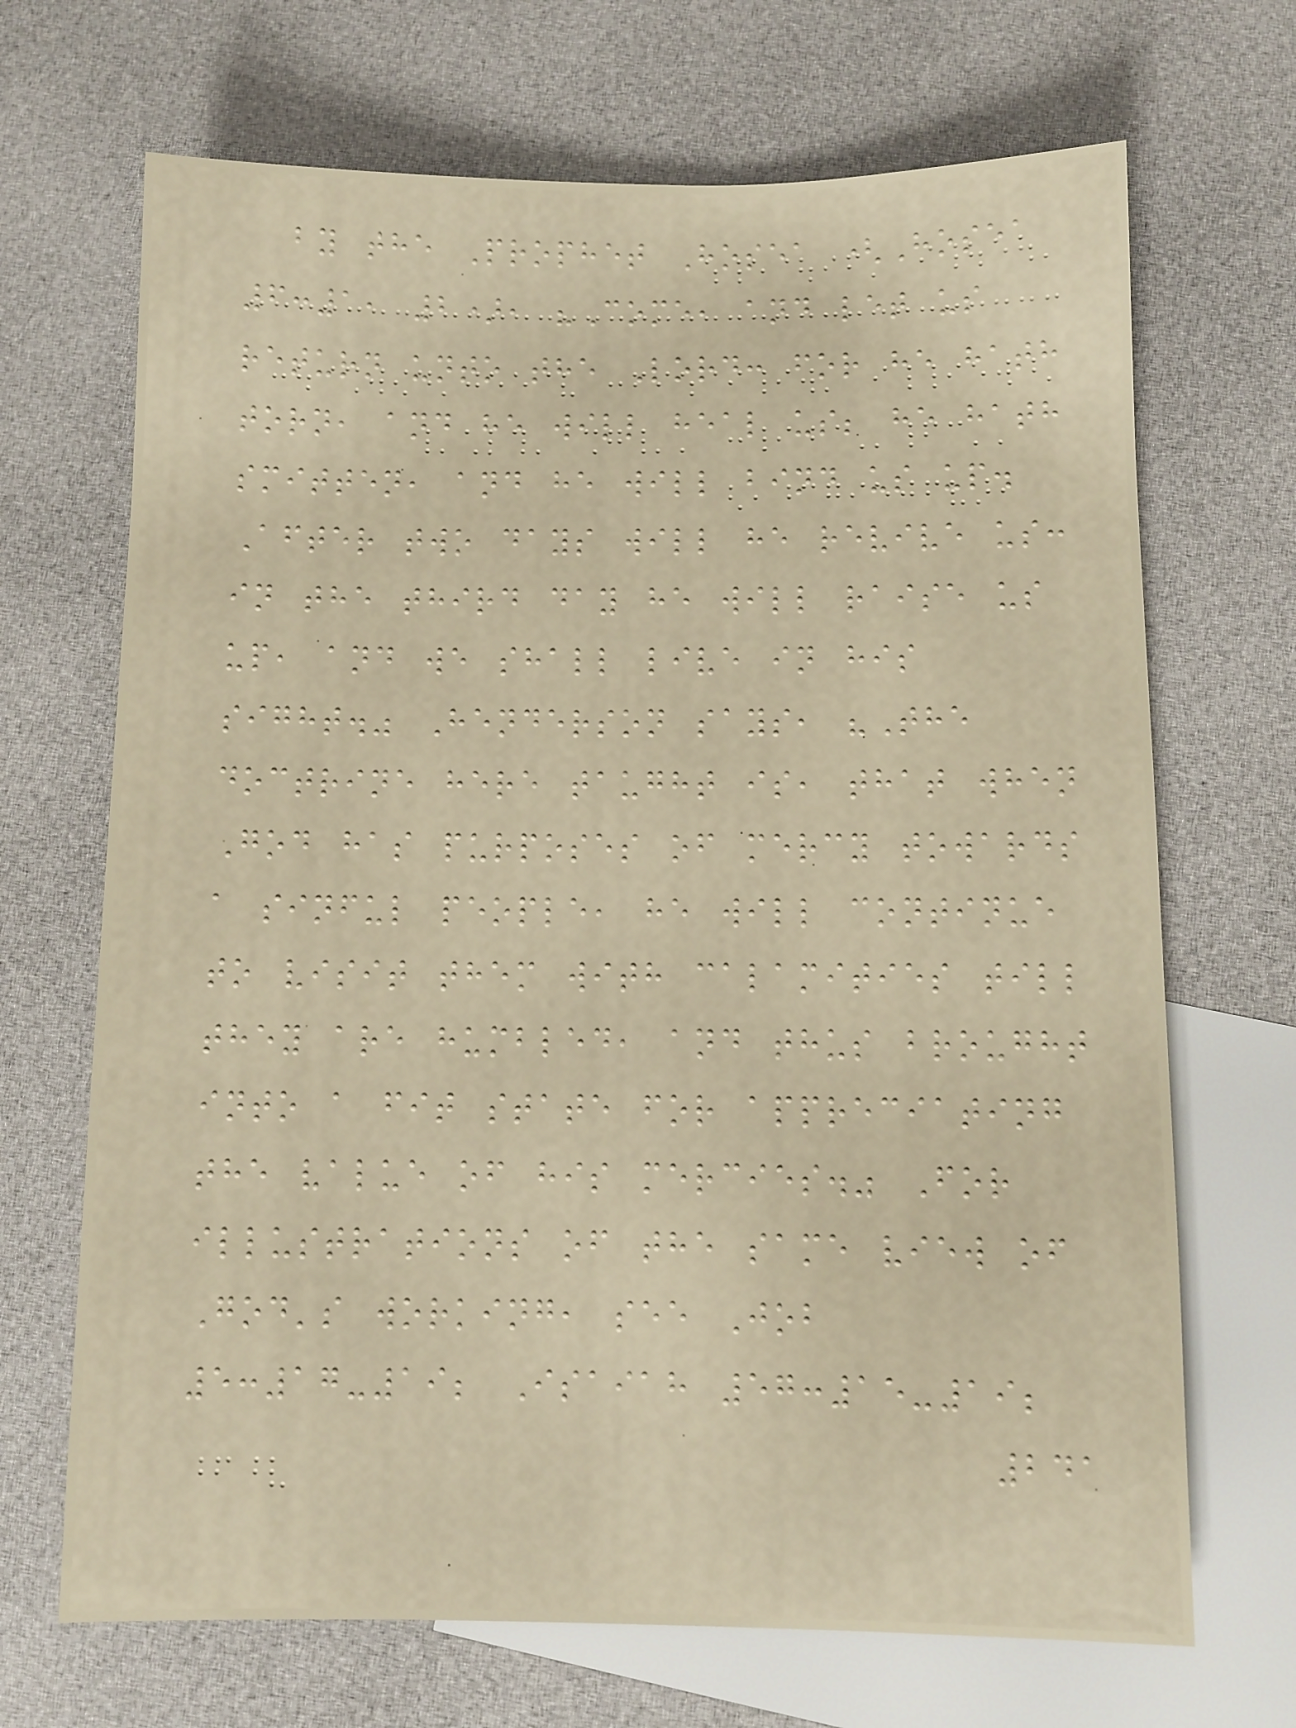by the Prophet Hosea (Hosea
6:1, 2), "Come, and let us
return unto the Lord: for he hath
torn, and he will heal us; he hath
smitten, and he will bind us up.
After two days will he revive us:
in the third day he will raise us
up, and we shall live in his
sight." Henderson says, "The
doctrine here taught is, that when
God has purposes of mercy towards
a sinful people, he will continue
to visit them with calamities till
they are humbled, and thus brought
into a fit state for appreciating
the value of his mercies." For
illustrations of the same view of
God's working, see Job
5:17-19; Isaiah 57:15-19;
241
